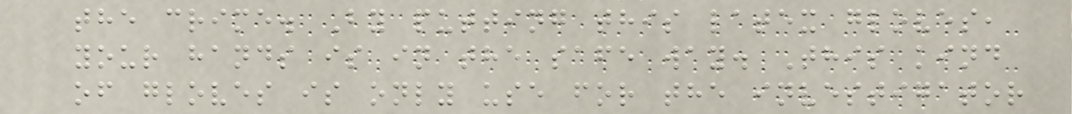the crime. By putting this latex gloves,
your hands is in the safe way. This kind
of gloves is only use for the investigator
